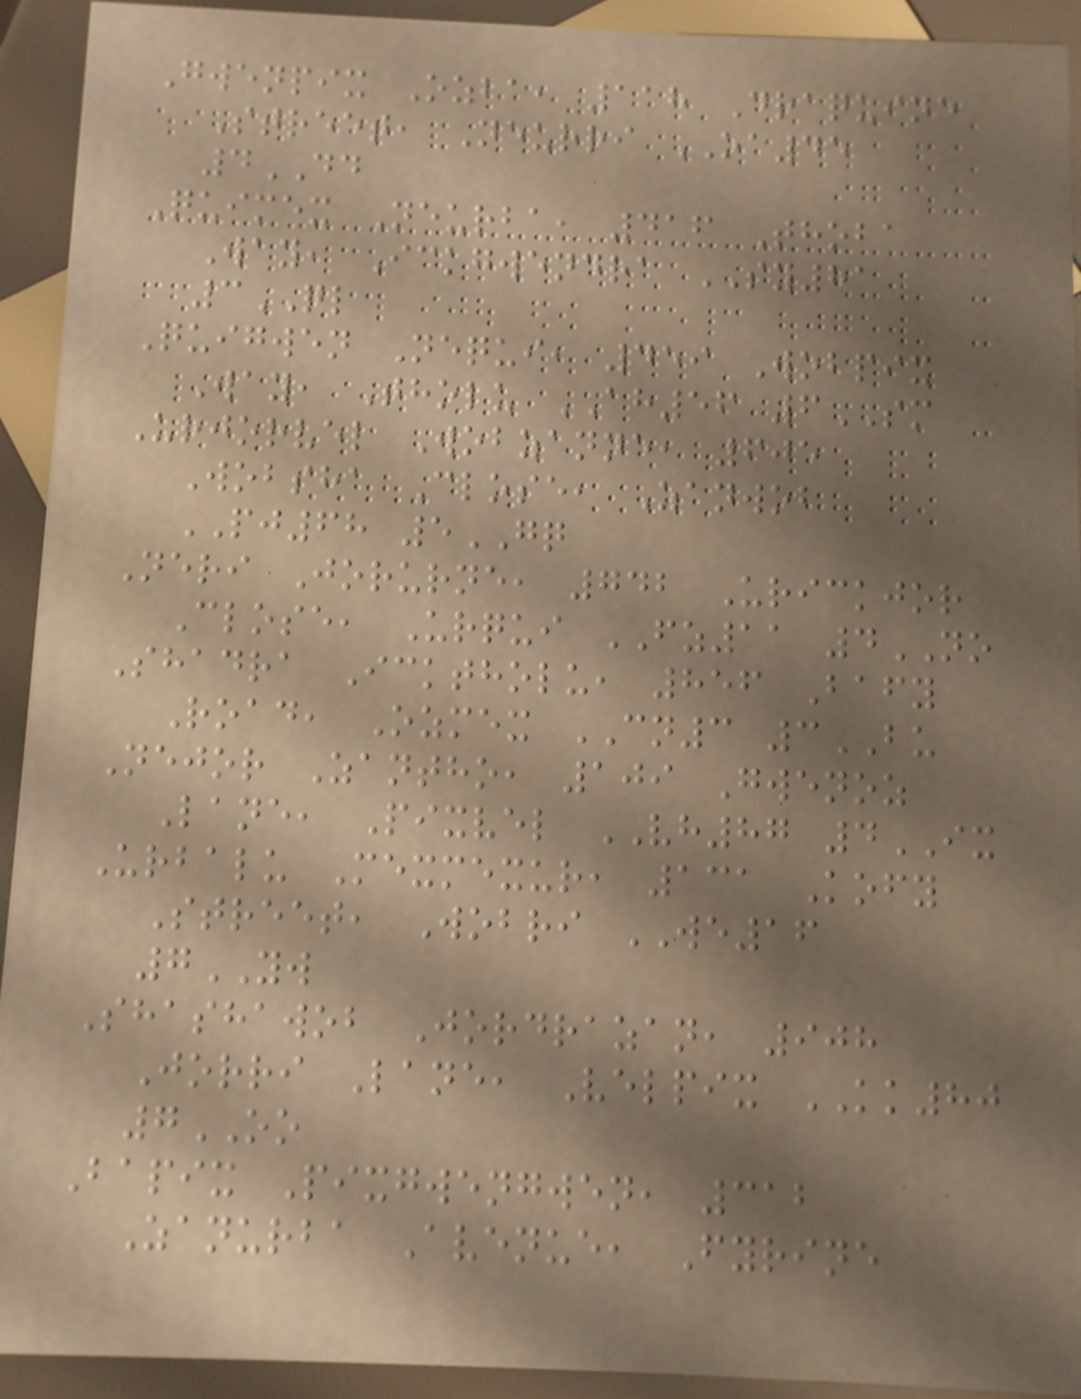Gwenpix Ozba, 118 Draquine
Street, Neurri OA45
4DD
Quimex Neurba, 416 Thoba
Way, Ickgwendra SY81
3QL
Quigwen Nequi, 459 Wobpix
Way, Tholu AH56 6SM
Urjorvel Wobzanne, 605
Wobsha Close, Zanwob
PJ68 5GQ
Neri Jorurne, 742 Urickjor
Close, Urqui FZ11 4NO
Shadra Icktholu, 856 Bafy
Road, Ozmex CN3 3BU
Nejor Zantho, 109 Gwenoz
Lane, Pixvel VH87 4IX
Urbalu Mexmexur, 131 Kofy
Street, Wobri WE16
7YW
Shashawob Jordrazan, 908
Jorri Lane, Velpix KK80
7OO
Bapix Pixgwengwen, 312
Zanurba Avenue, Fyrine
